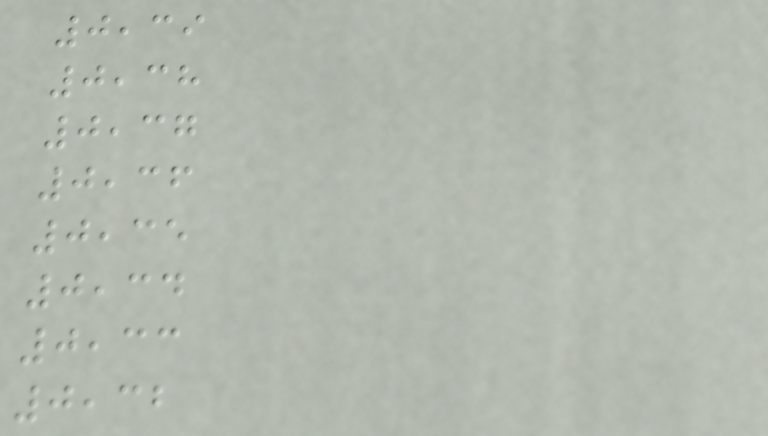0,39
0,38
0,37
0,36
0,35
0,34
0,33
0,32
